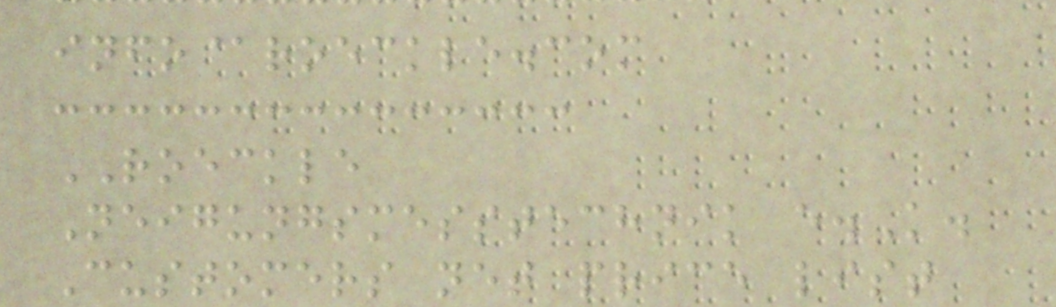info@roeckle.com
ROECKLE
Neigungsmesstechnik e.K.
Customers net price list
